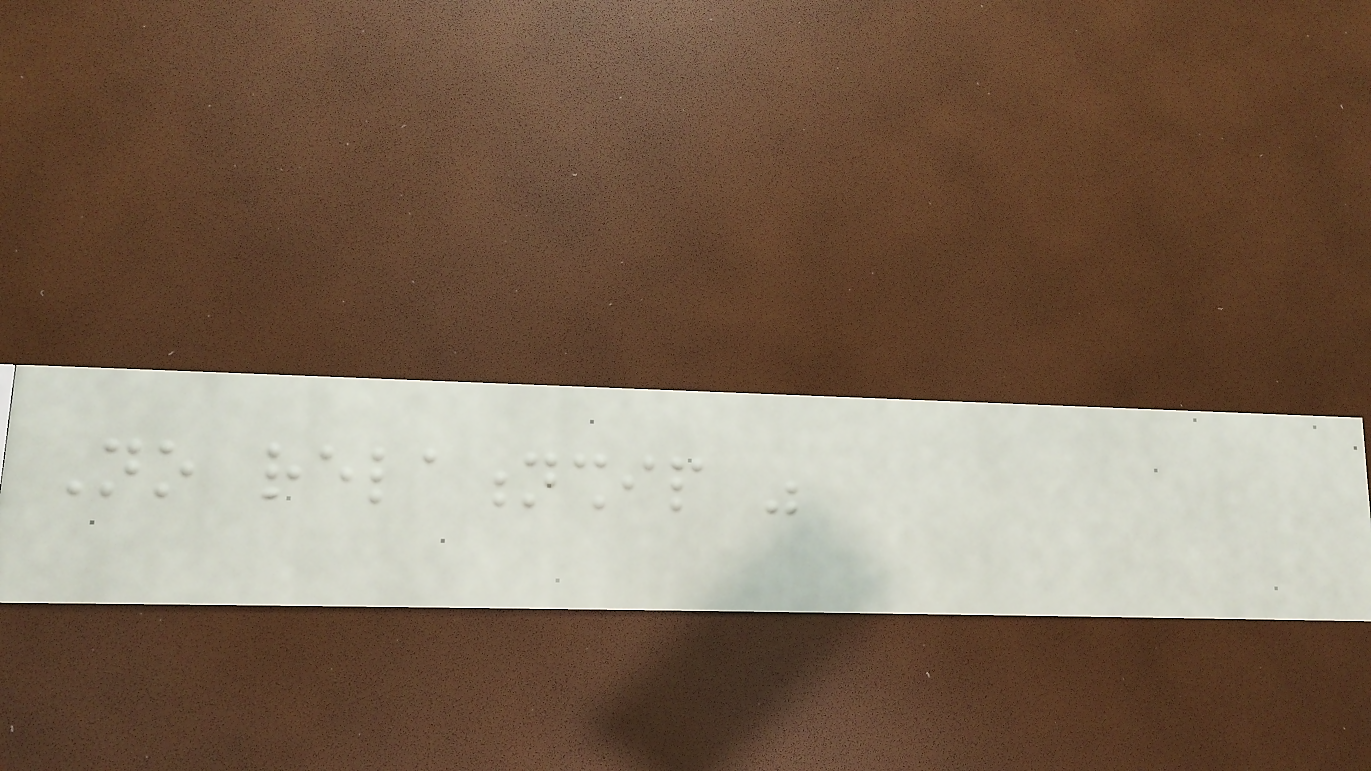No relationship was
